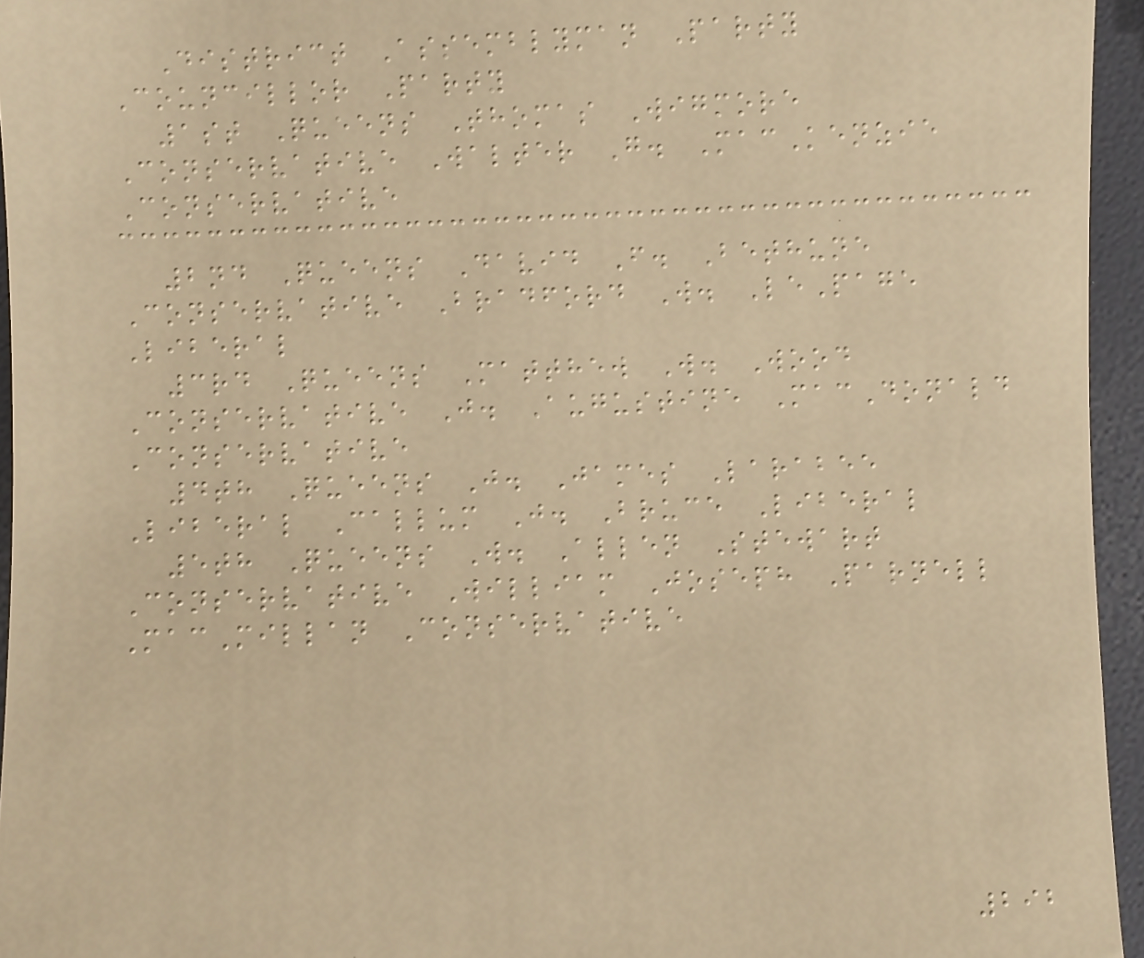District Assemblyman Party
Councillor Party
1st Queens Thomas Wigmore
Conservative Walter G. MacKenzie
Conservative
2nd Queens David F. Bethune
Conservative Bradford W. LePage
Liberal
3rd Queens Matthew W. Wood
Conservative J. Augustine MacDonald
Conservative
4th Queens J. James Larabee
Liberal Callum J. Bruce Liberal
5th Queens W. Allen Stewart
Conservative William Joseph Parnell
MacMillan Conservative
292
